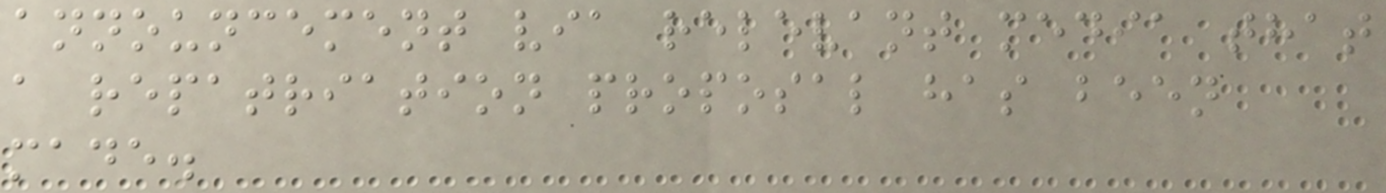announcement via relevant media that
a repatriation proposal has been
made.
